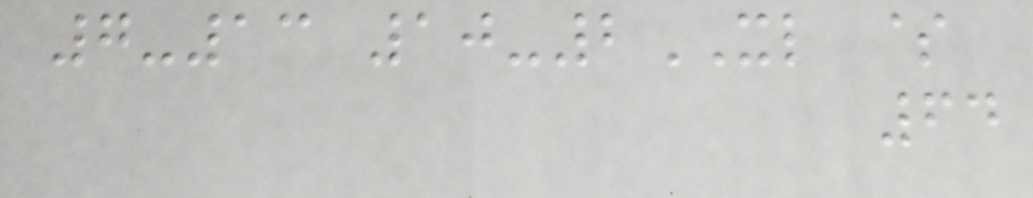7-13 10-2XL $
64
